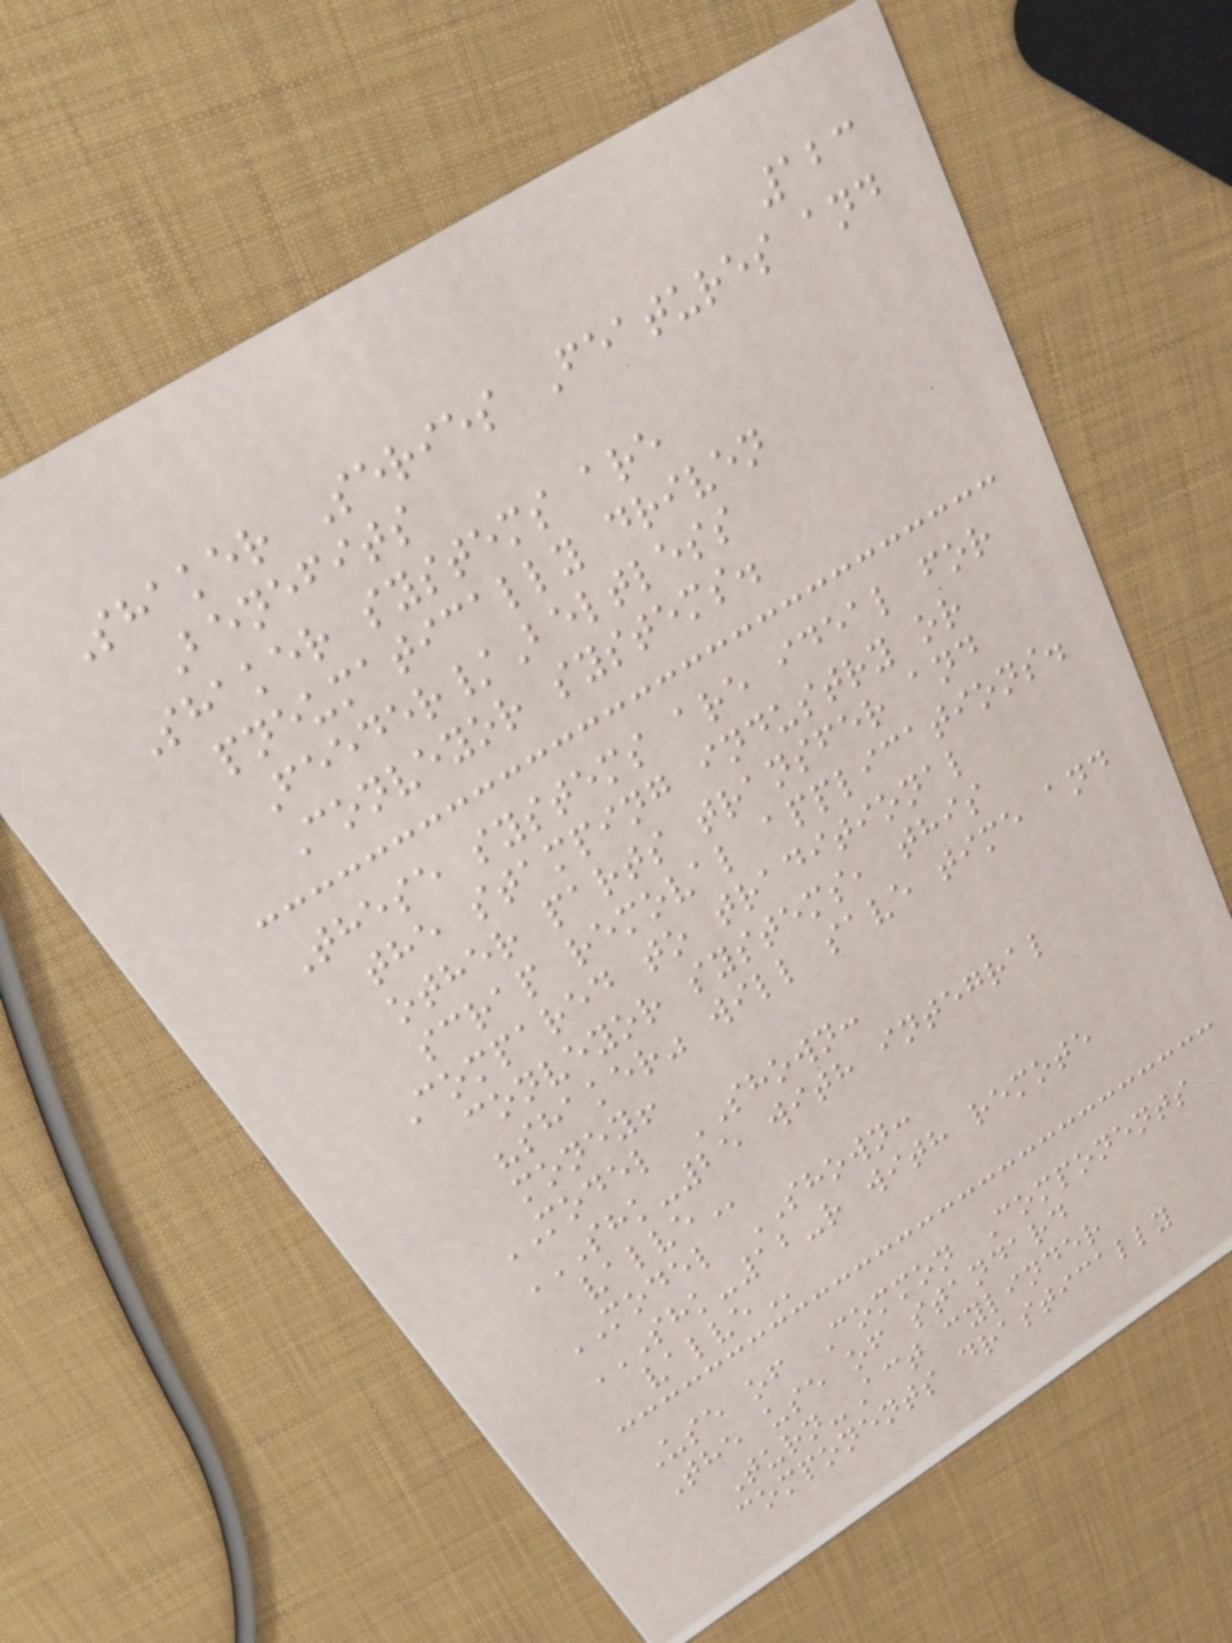123
Shaker Series Features and
Benefits
Shaker systems are
pneumatically driven
Feeder/Beltless
Conveyor systems.
These systems are ideal for
the stamping industry or
other parts transfer and
scrap removal applications.
Compared to traditional
conveyor systems, this
"shaker" will save time and
money!
MODEL SHOWN:
SHK-25 WITH INTEGRAL
VALVE
MODEL SHOWN:
SHK-12-R WITH REMOTE
VALVE
Use of Common Components
The use of standard
Turn-Act cylinder
components drastically
